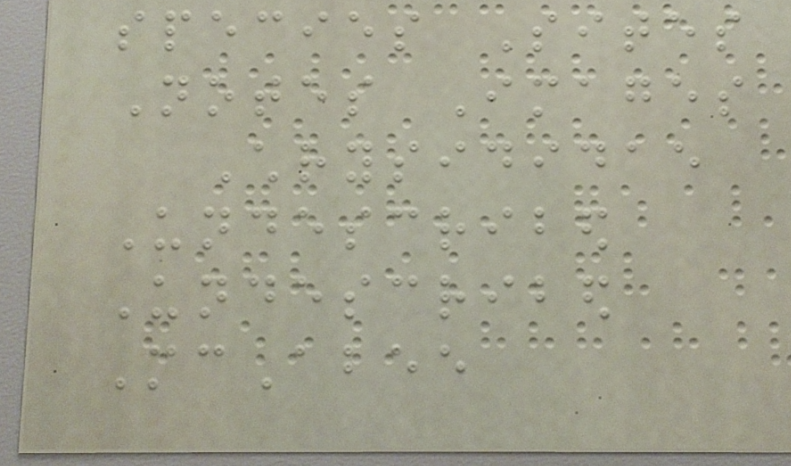species Sites
Notes Images
Chrysididae
Undescribed
Undescribed
McAbee
